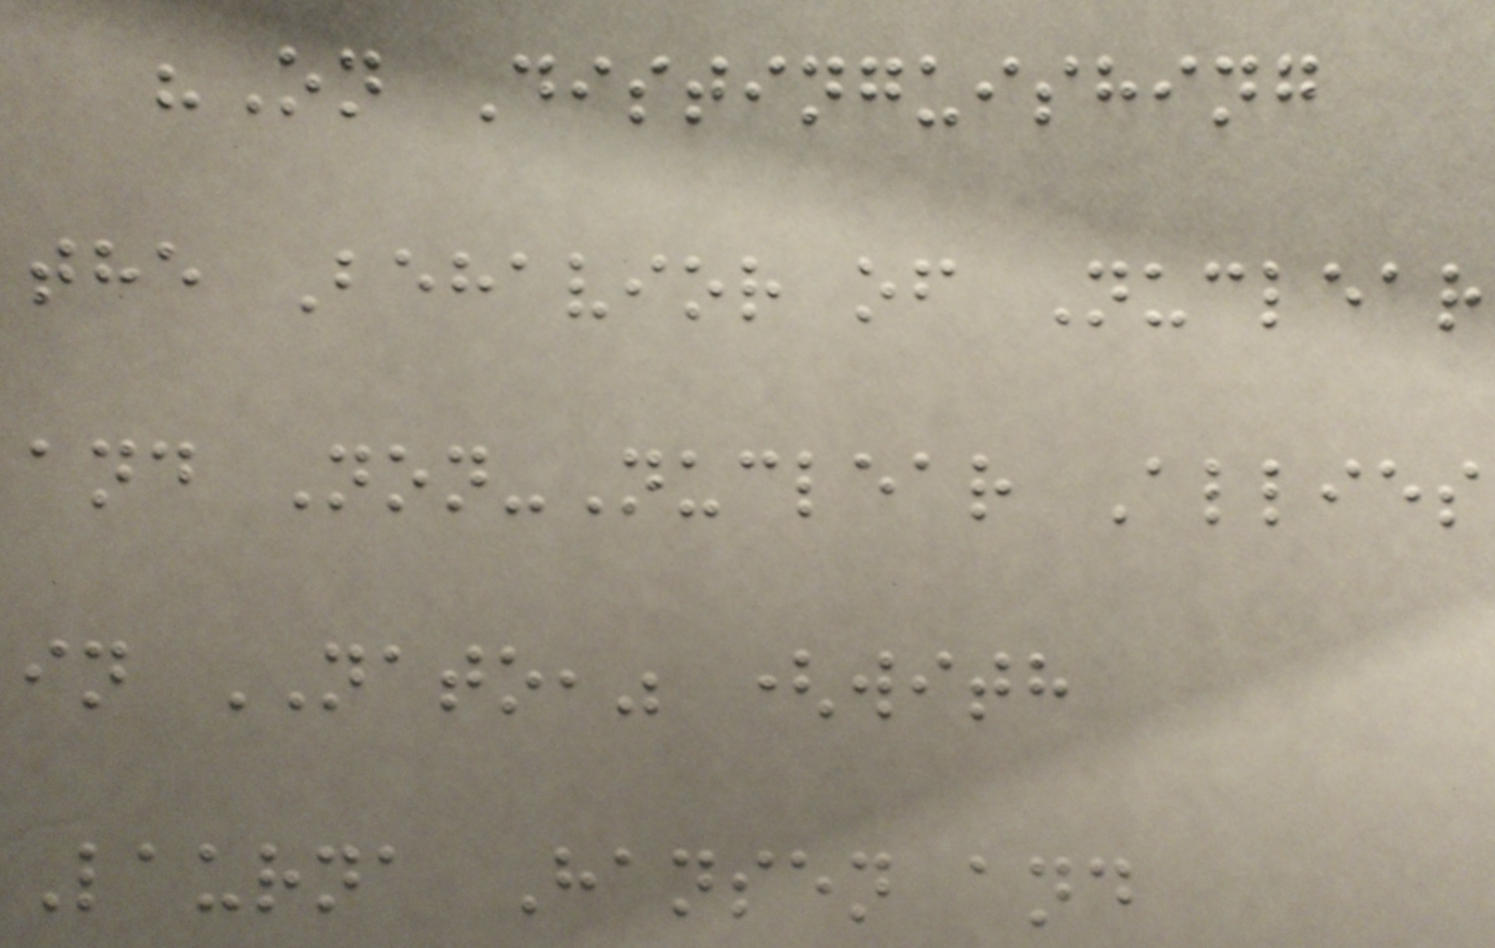"On Distinguishing
the Behavior of Nuclear
and Non-Nuclear Allies
in NATO," (with
Laurna Hansen and
